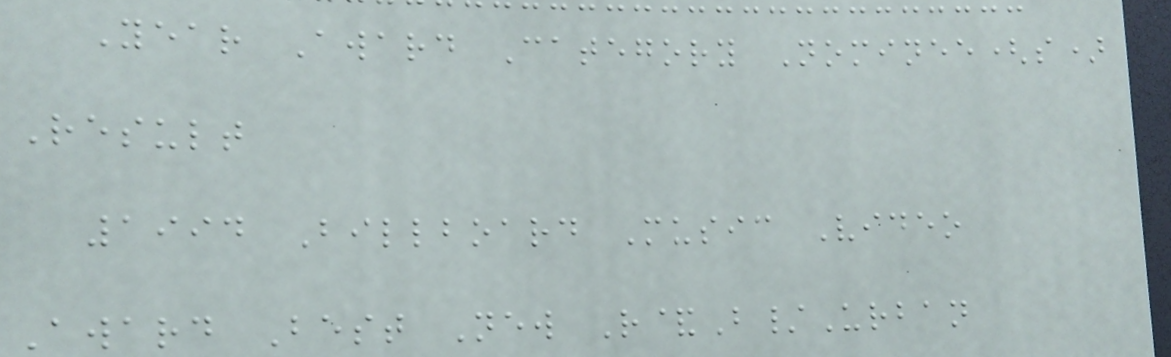Year Award Category Nominee(s)
Result
1994 Billboard Music Video
Award Best New R&B/Urban
